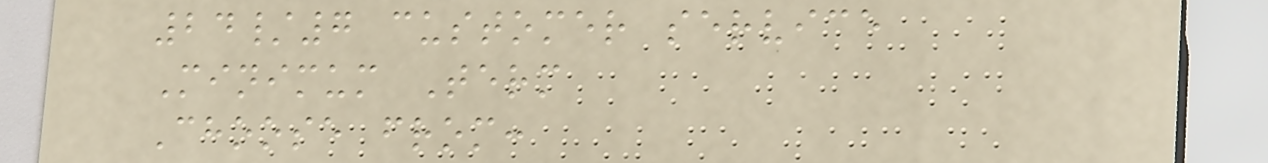24/7 customer service
Minimum Term
Choose from:
